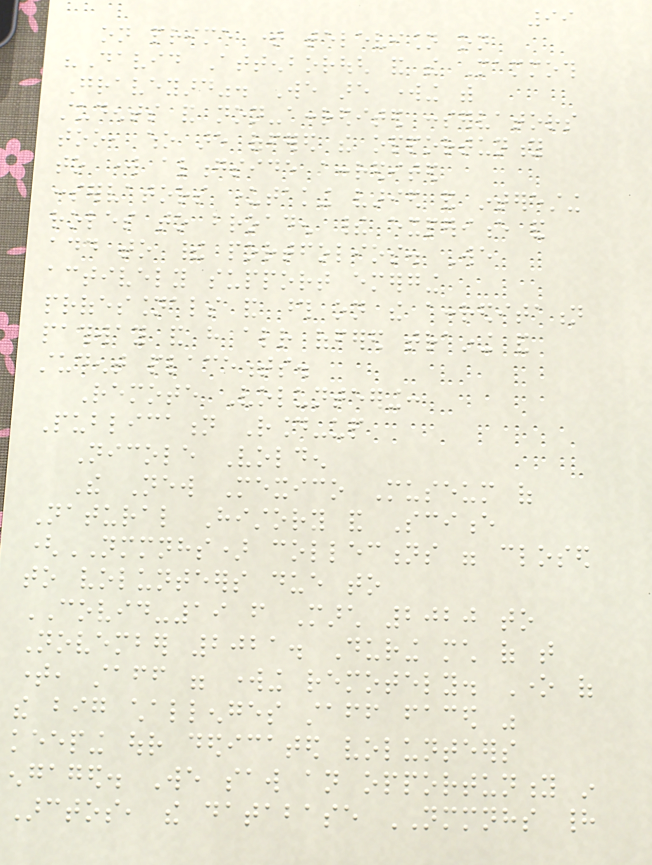99
on prime time television on
"David Attenborough and the Mammoth
Graveyard". We are working with
students and non-accredited conservators
too, who are offered the opportunity
to work alongside accredited
conservators undertaking varied and interesting
roles to broaden their experience and
add to their portfolios. We
actively support emerging
professionals and those on the accreditation
pathway and have already offered training and
student placements.
Remote Volunteering:
Publication Round-up
Nicole Volden
The New Mexico Museum of
Natural History and Science
(NMMNHS) collections were closed
to volunteers due to
COVID-19 from March 2020 to
November 2021. During much of that
time, staff were working remotely. One of
the big challenges staff faced was
keeping our dedicated volunteers
engaged. We saw an opportunity in
Arctos, the database NMMNHS had
